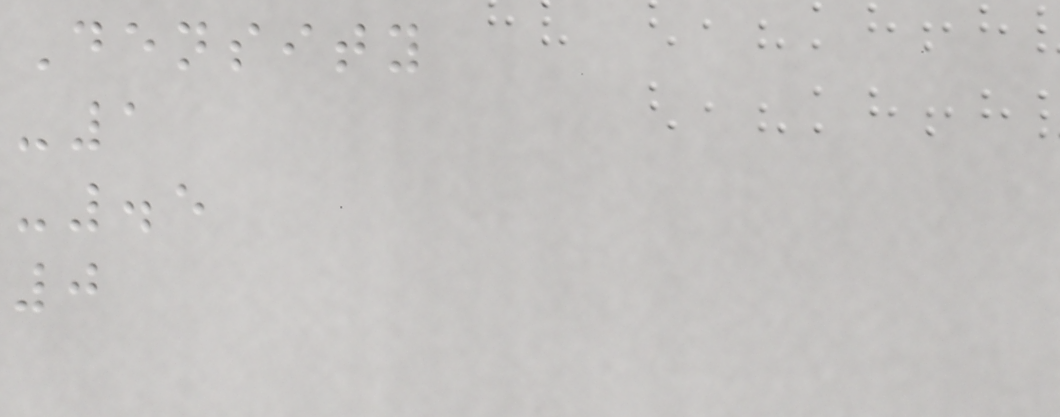Density
-1
-.5
0
